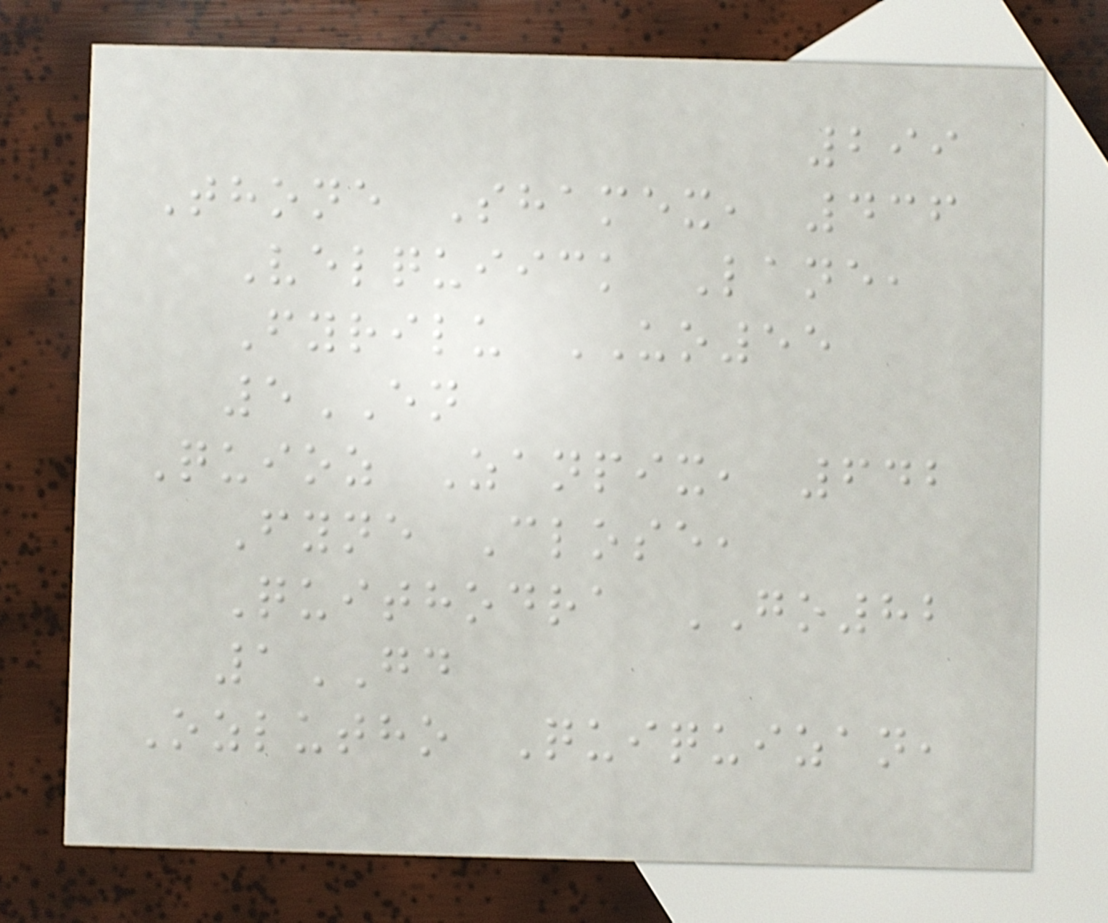299
Thone Shamex, 436
Velquiick Lane,
Fyrilu UO55
5EN
Quioz Zanpix, 642
Fyne Close,
Quithodra GO82
1GD
Ozlutho Quiquizan,
